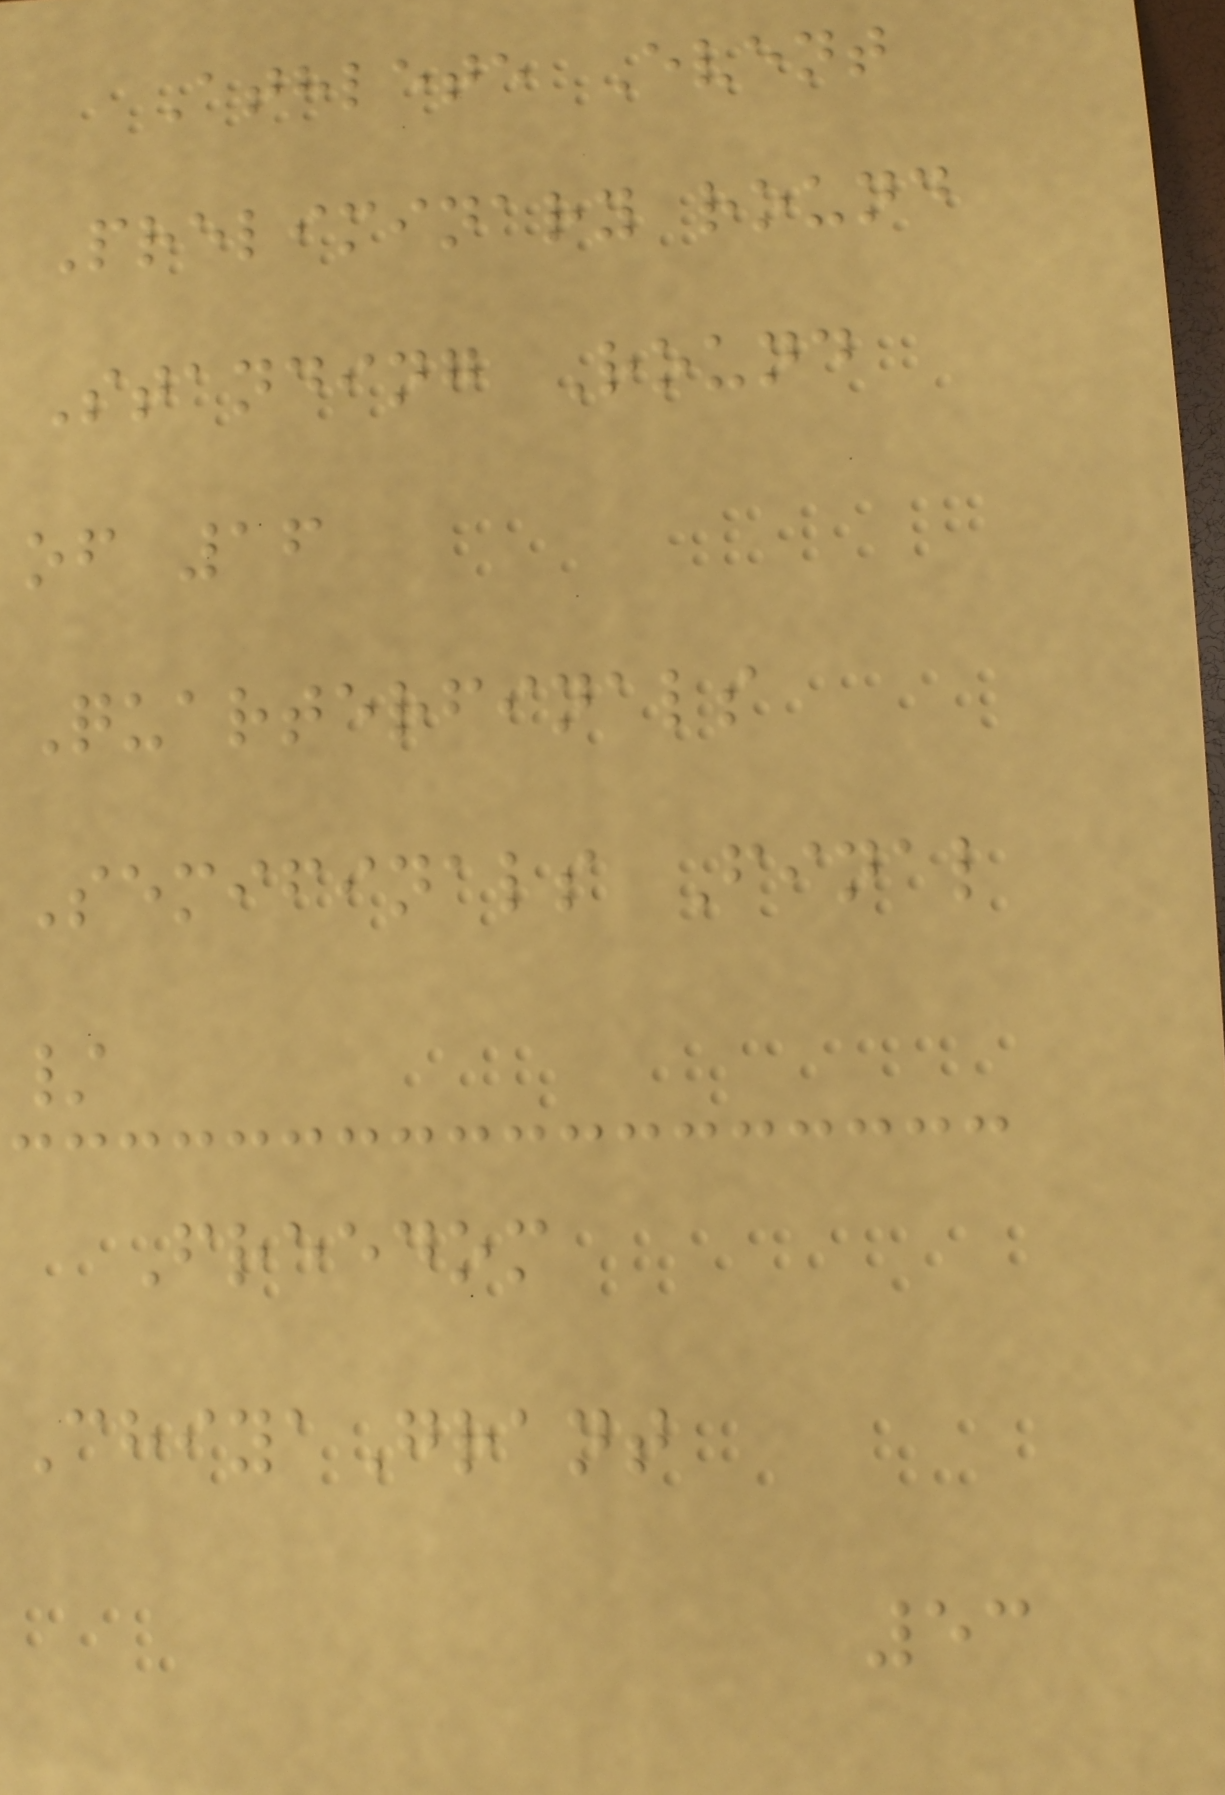Athlete Event
Preliminary round
Standing Round
of 16
Quarterfinals
Semifinals Final
/
Freedom
ChiyaGrant
53
